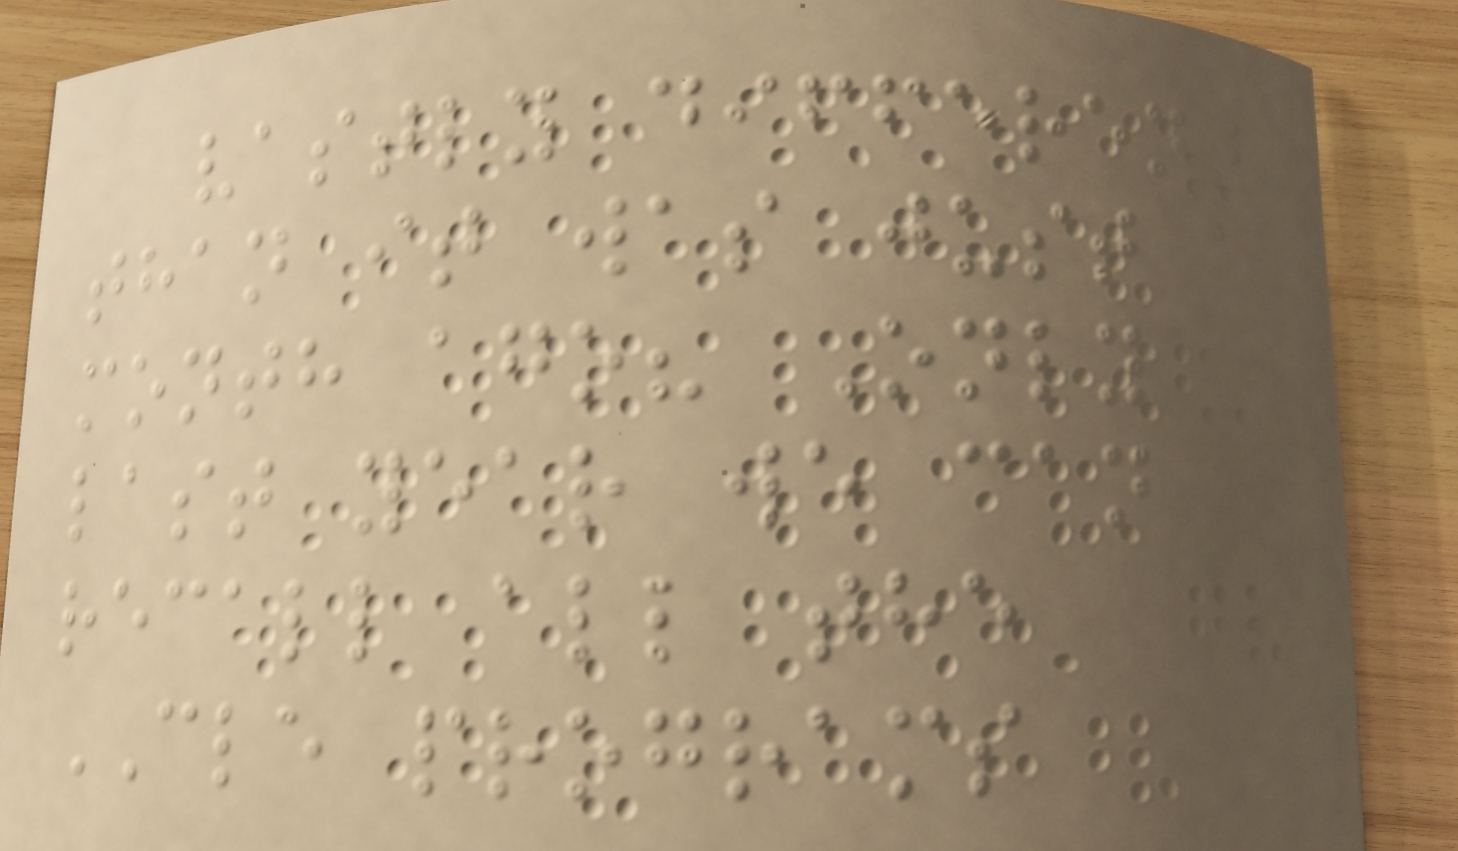vastly different
than it was just a
month ago? Only
last year we can
recall all the
CLE programs
